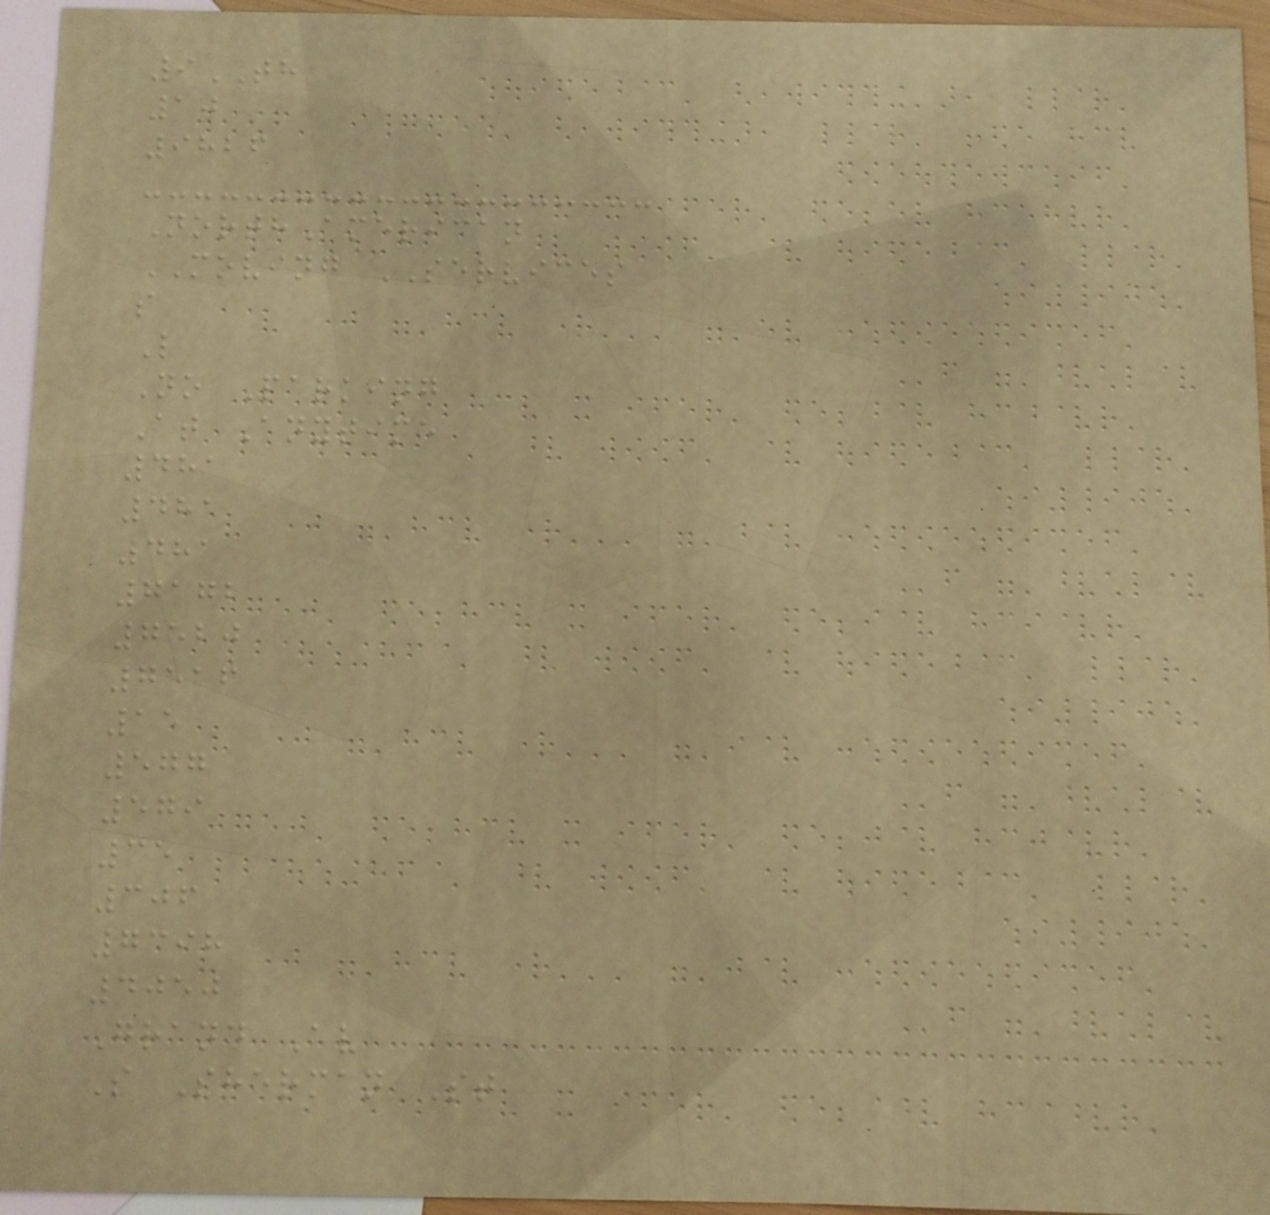9TH
10
9826
NorthAmerican
MOVING SERVICES
s
L
No Parking
At Anytime
481
481
481
7172
7520
7516
15
577
579
35
306
7398
4050
Grand Av
S Sherman St
